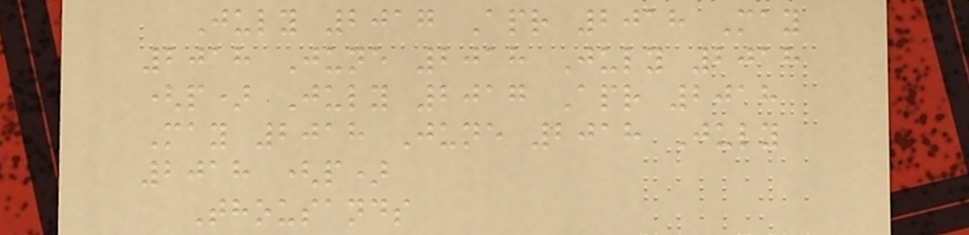July 2017 Apr 2018 May
2018 June 2018 July 2018
(p) July 2017 Apr 2018
May 2018 June 2018 July
2018 (p)
Thousands
